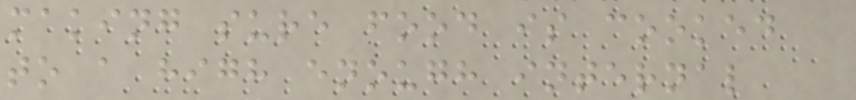making sure food is cooked
to a high enough internal
